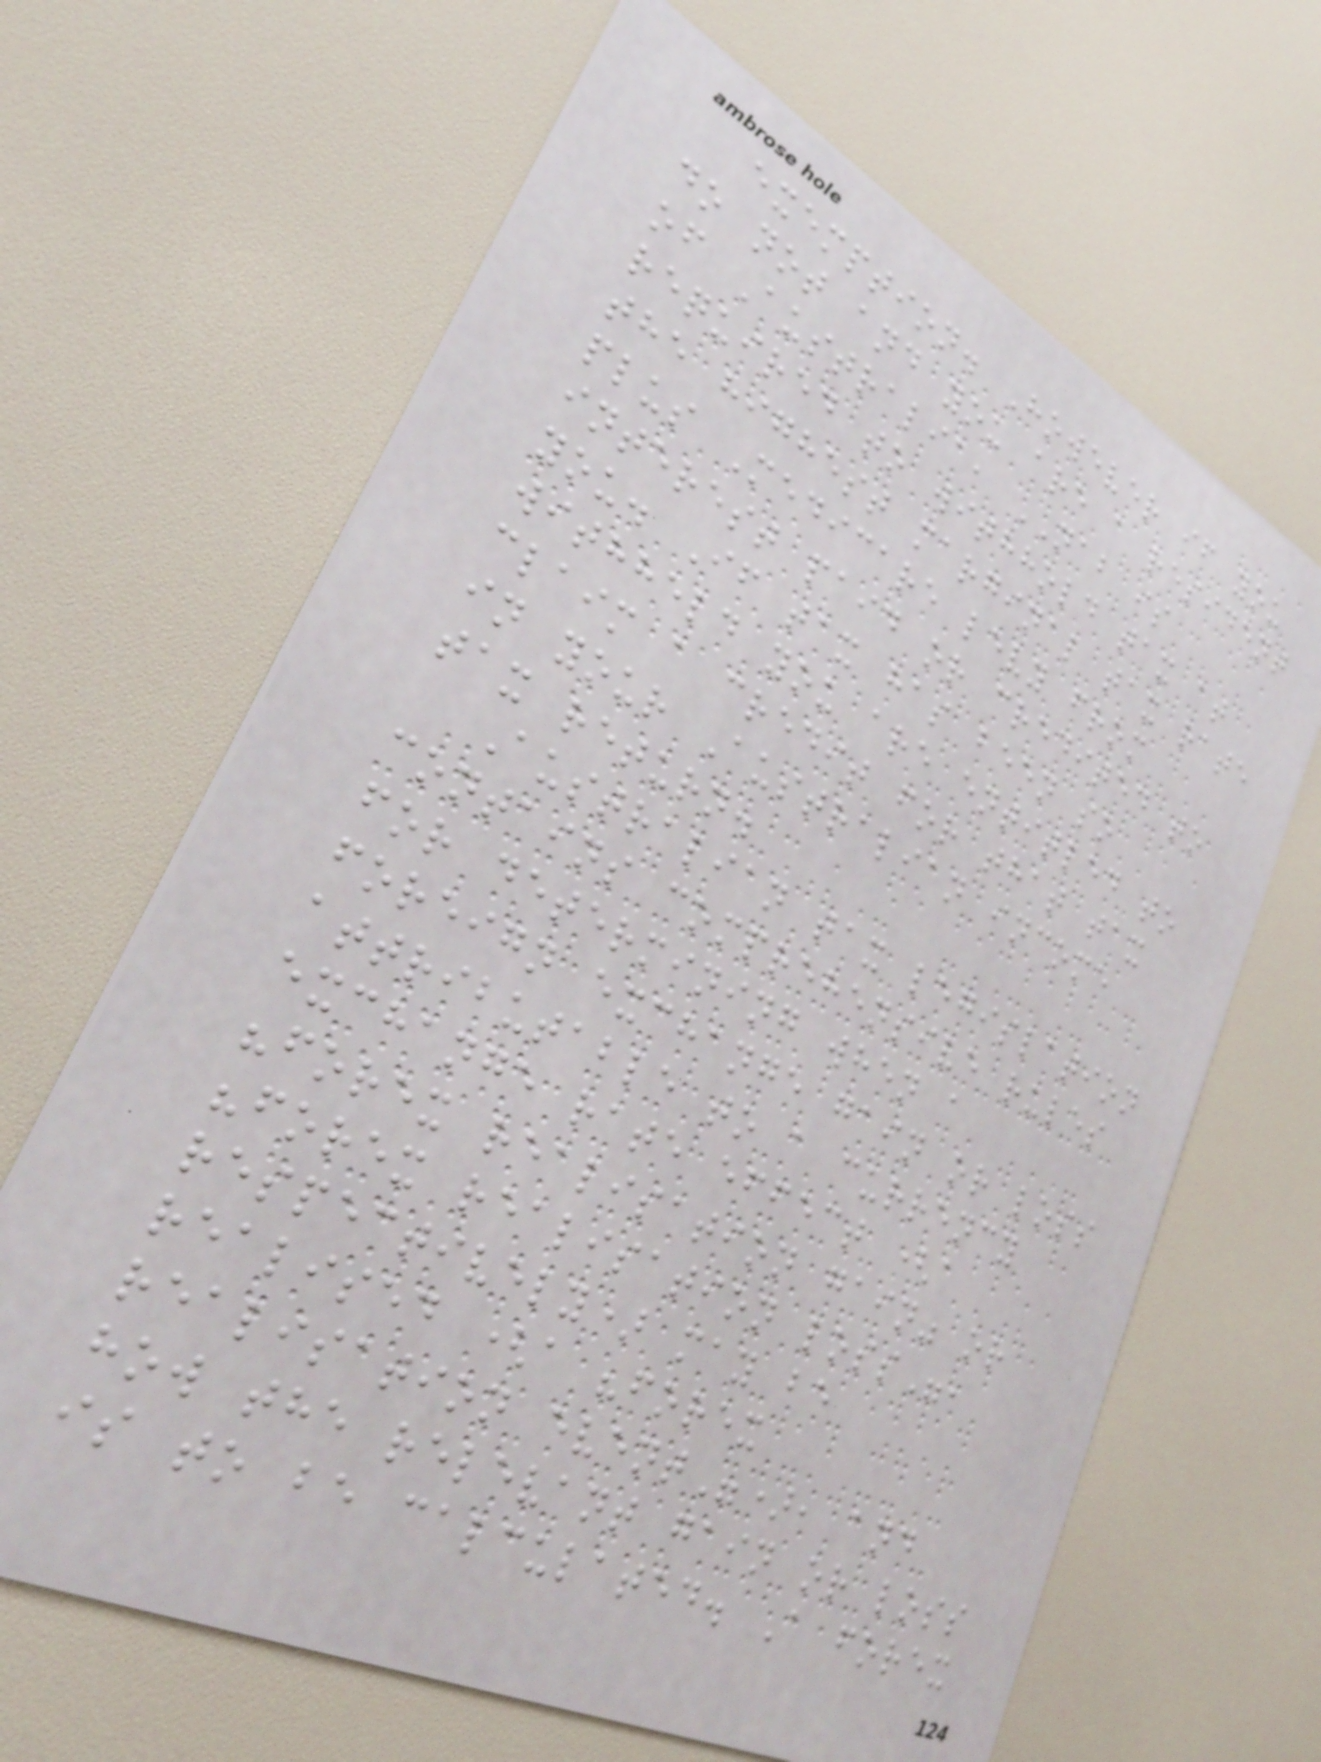exemption. However if you
do not and you are a resident
of Australia, NAB is
required to withhold tax at
the highest marginal tax rate
plus Medicare levy from
interest paid or credited to
you. If tax has been so
withheld you are entitled to
claim a credit for that tax
in your Australian income
tax return.
Australian tax legislation
contains comprehensive rules
for determining when a
foreign exchange gain or loss
attributable to a currency
exchange rate effect (a
"forex realisation gain" or
"forex realisation loss",
respectively) may be
realised (a "forex
realisation event"), and
how the relevant gain or loss
is to be calculated. A forex
